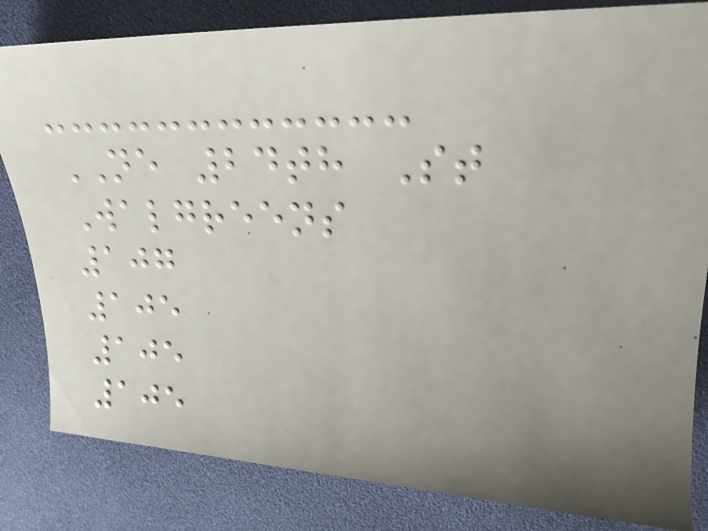NE 24th St
Walgreens
107
105
105
105
